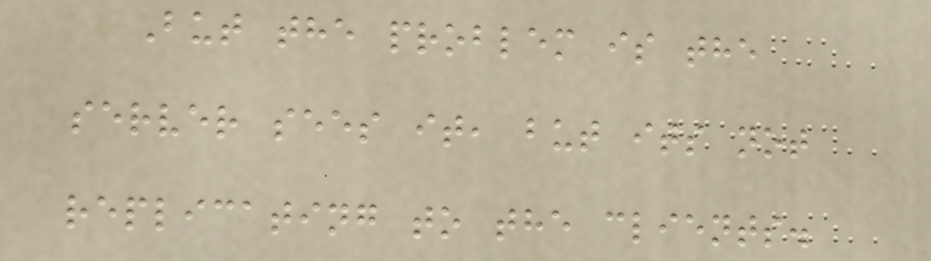But the problem is the
server sees it, but its not
replicating to the clients.
